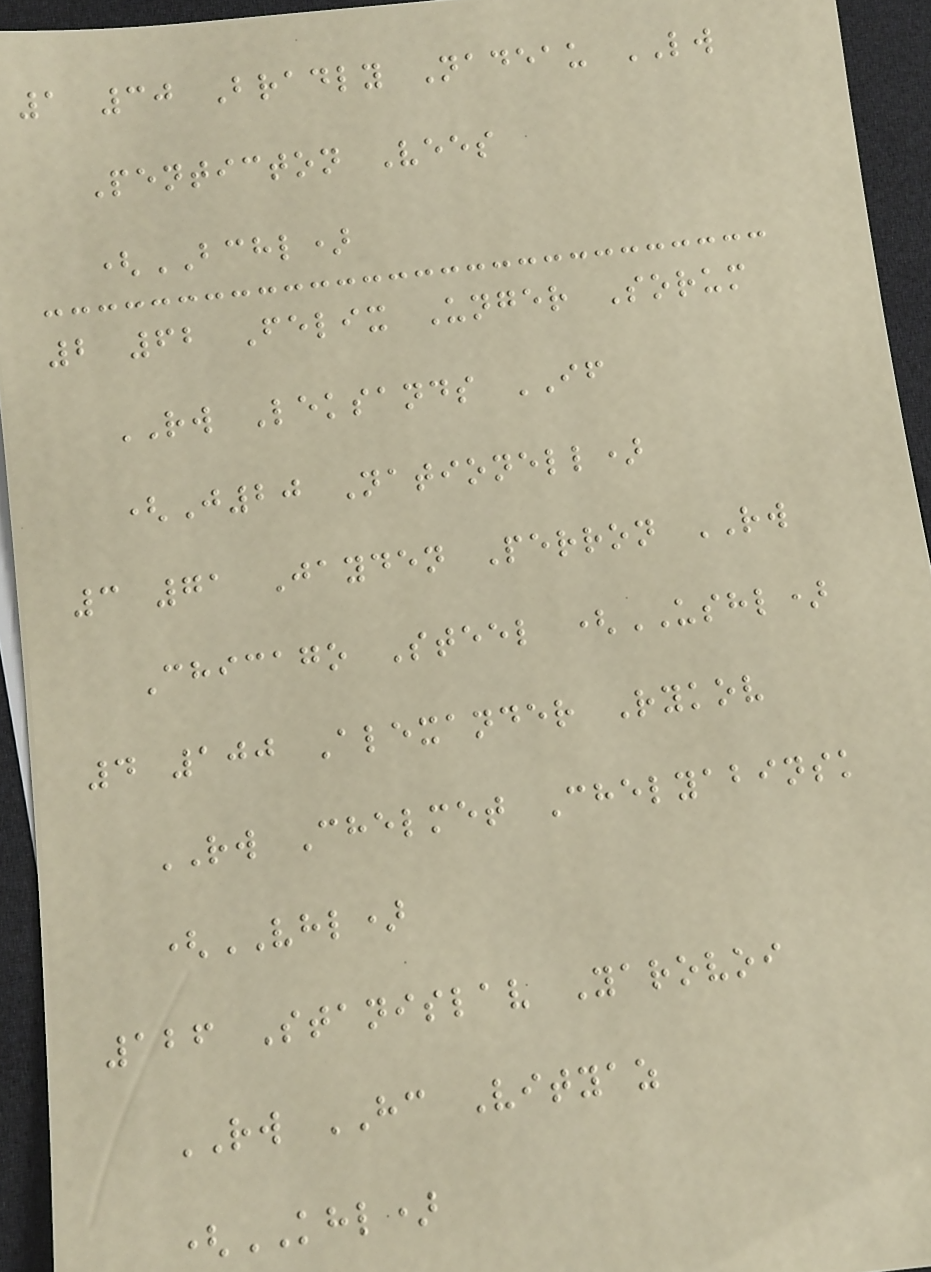1 30 Bradly Nadeau LW
Penticton Vees
(BCHL)
2 62 Felix Unger Sorum
RW Leksands IF
(J20 Nationell)
3 71 Jayden Perron RW
Chicago Steel (USHL)
4 100 Alexander Rykov
RW Chelmet Chelyabinsk
(VHL)
126 Stanislav Yarovoi
RW HC Vityaz
(KHL)
